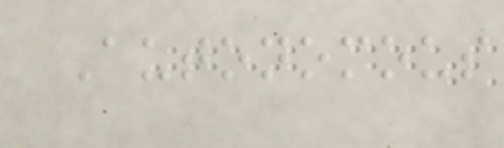Autonomous
